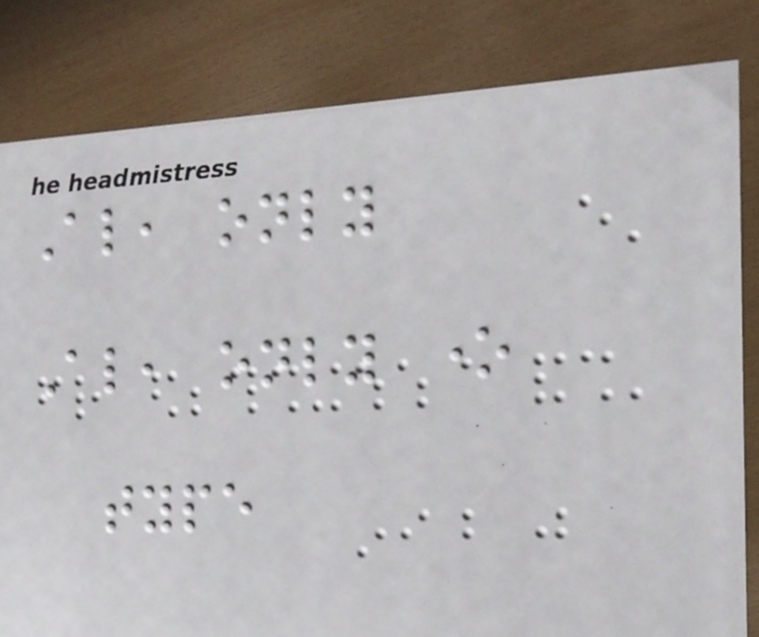Also, only
Also, only one
type
